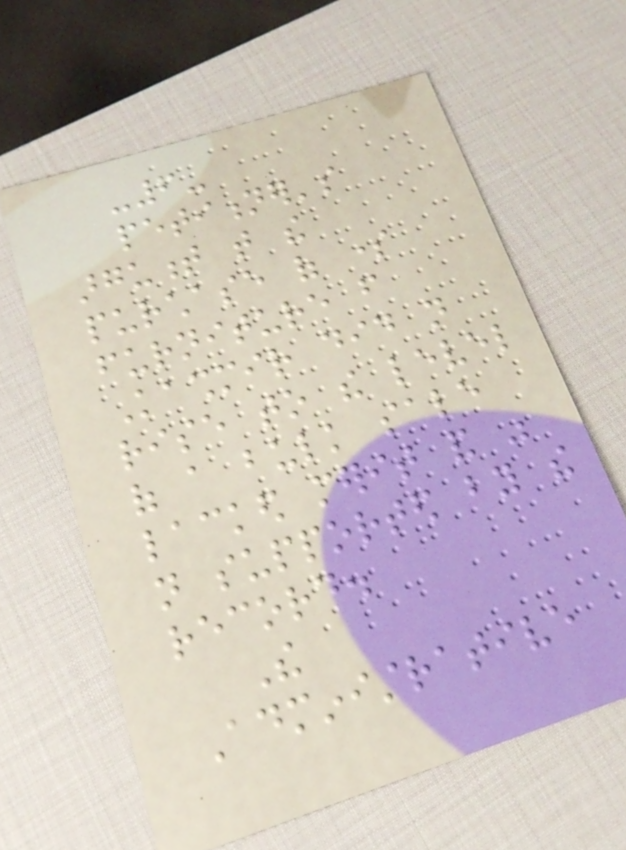-6-
petitioner's
argument that the
purchase of some
furniture from
Kashmir did not
rise to the level
of a bulk sale
lacked merit and was
not supported by the
record.
The
Administrative
